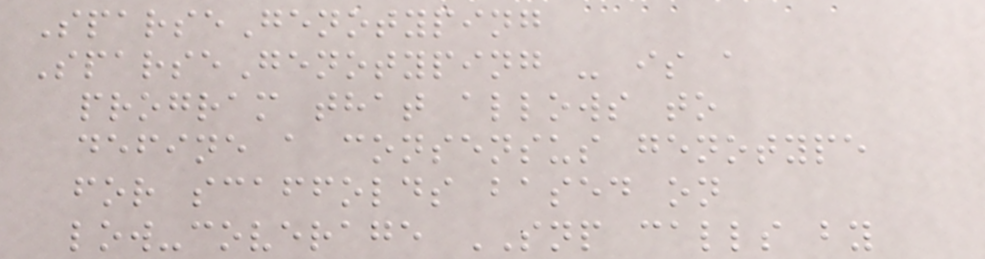SparseGenotyping
SparseGenotyping - is a
program that allows to
define a consensus genotype
for scaffolds based on
low-coverage SNP calls by
